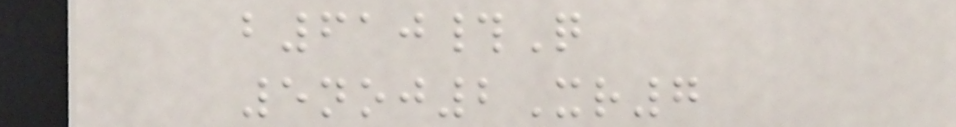b610#Q
5noj2Xr7
